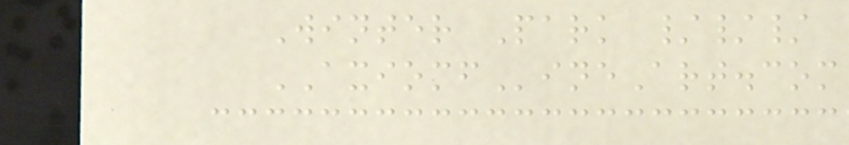Winter Park ///
AXIOMFineArt.com
